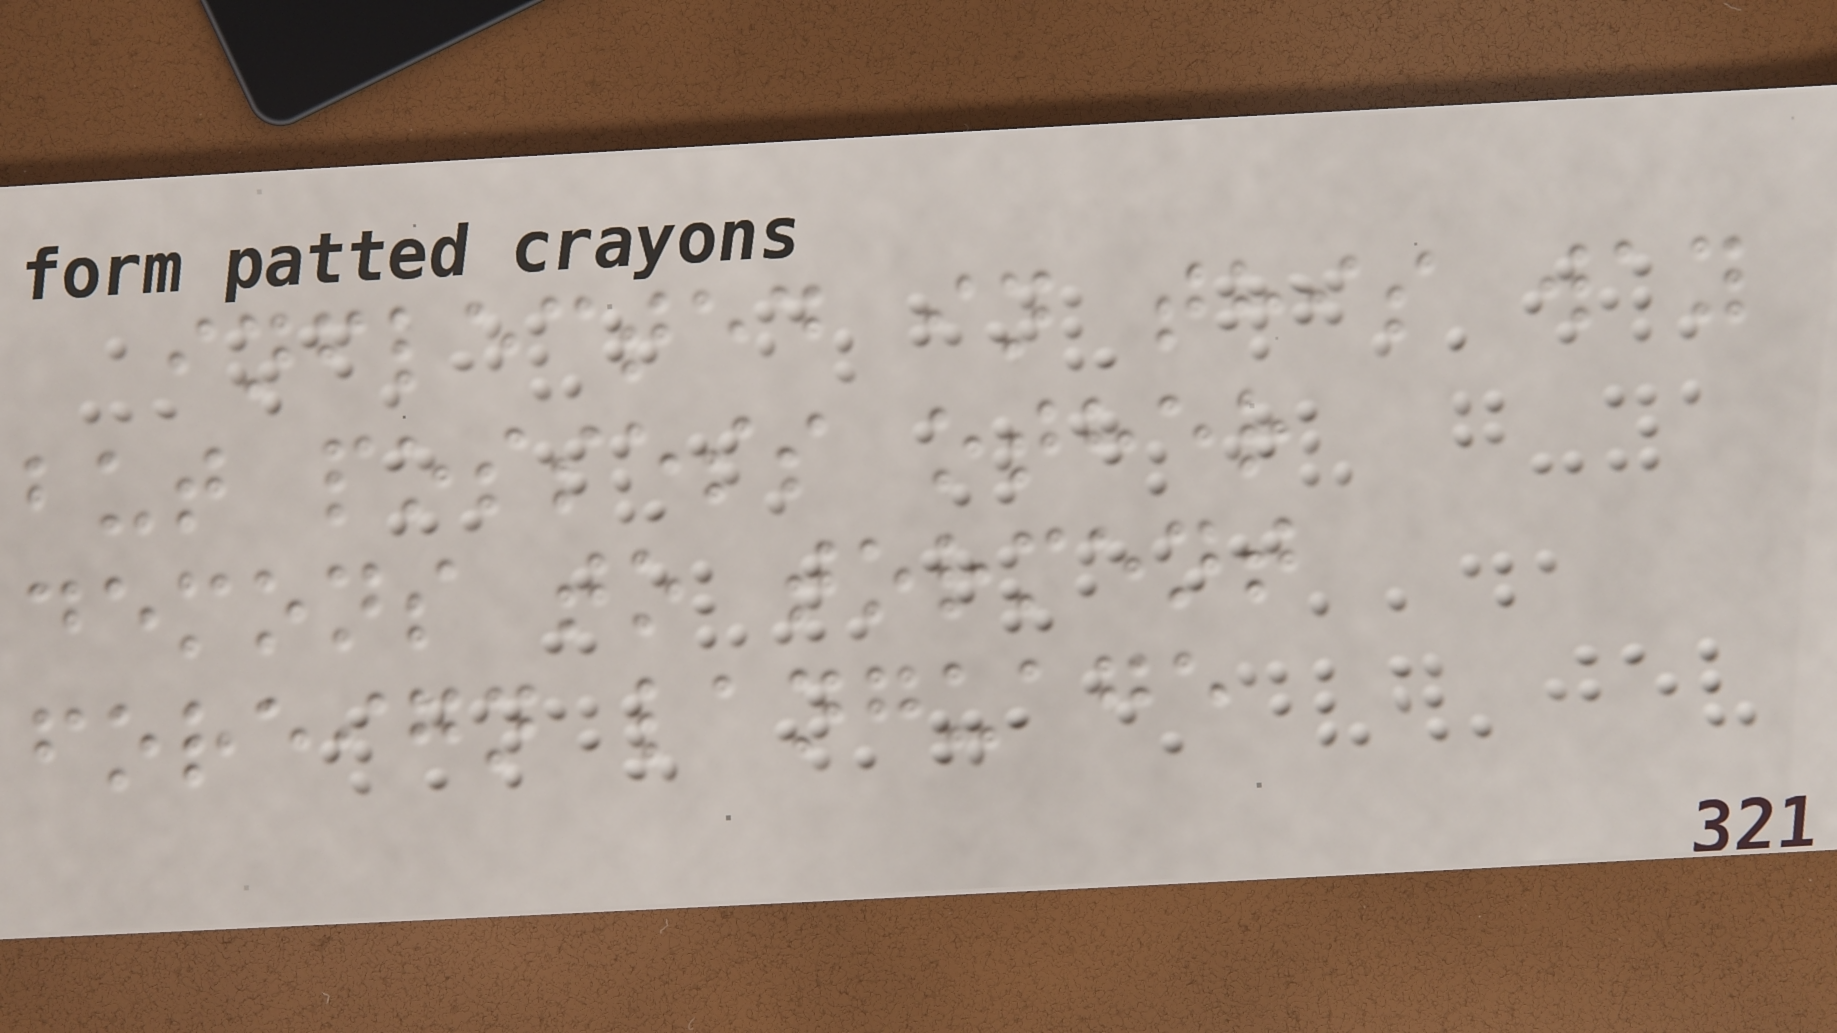inflected in this way
but possess other
demons to torment
foreign language
